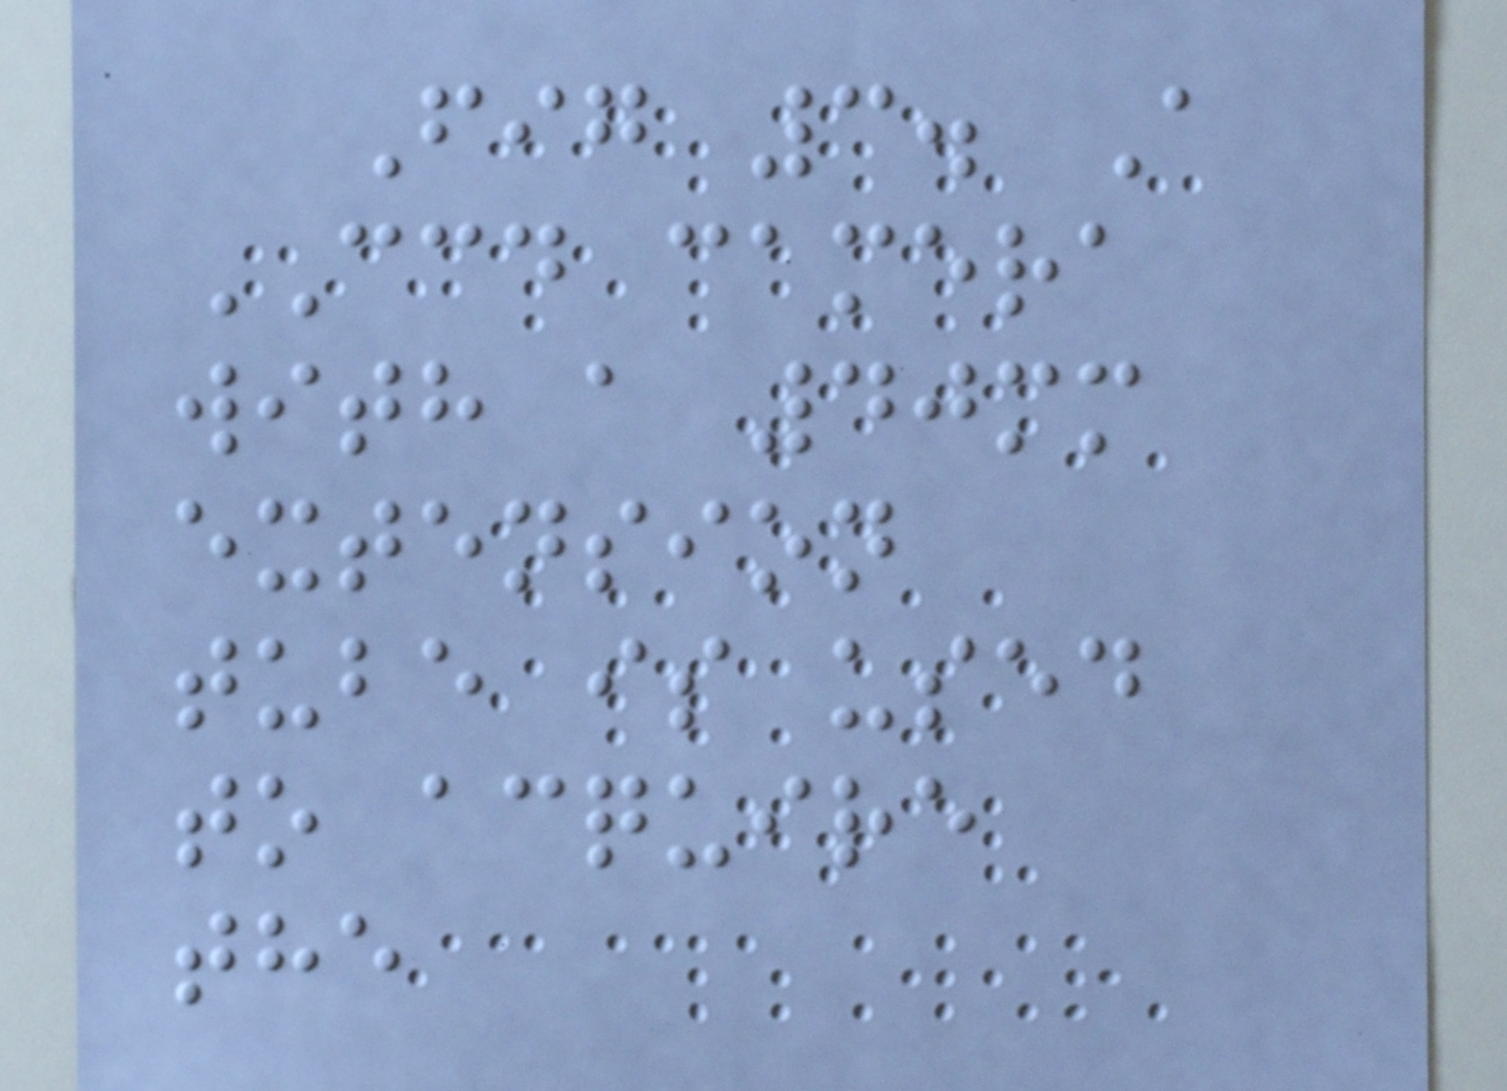Fig 3. A
CCD camera
with a 40mm
extension
tube is used
to acquire
the
